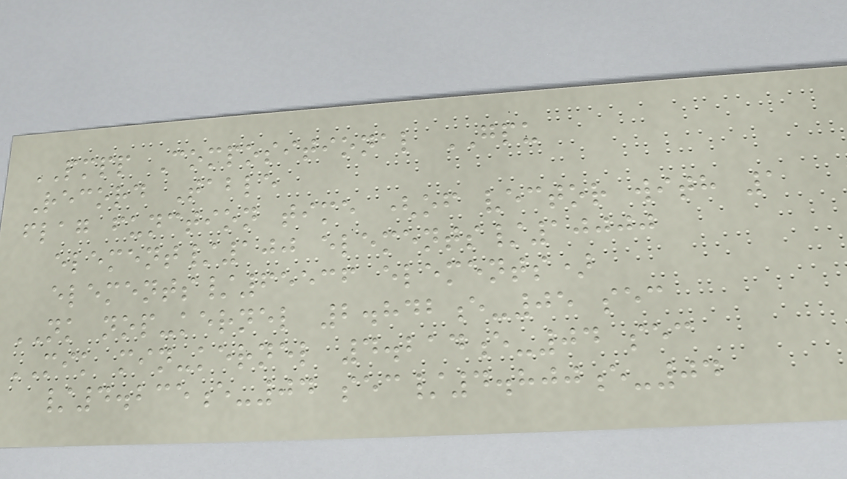PMPP Compositional GPU
Record Table
flag function time (of vector with 1
element/100 elements/10000
elements/65536 elements)
NK nop-kernel 2.842e-05 sec
MIK min-kernel 4.214e-04 sec
/4.235e-04 sec/4.800e-04
